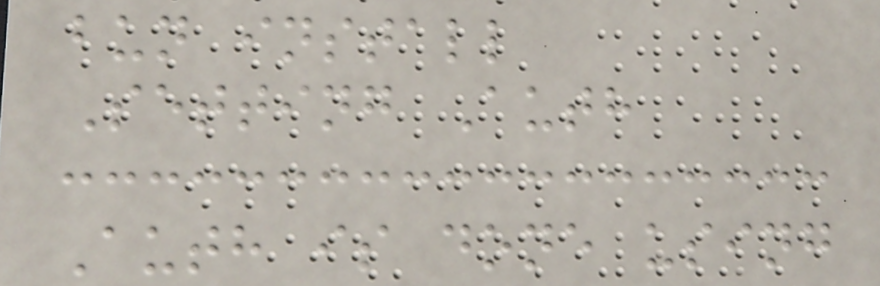bun install
Setting Auth
Auth is done using
